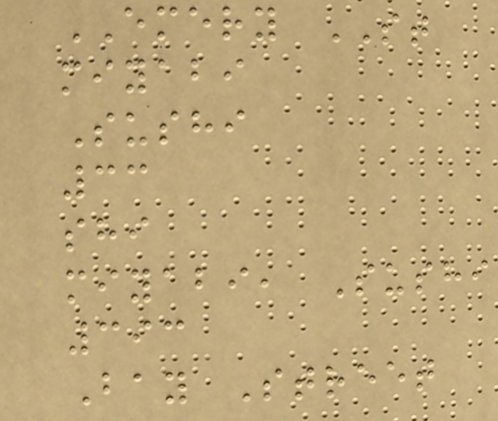EMERY ST
miyabi
Sushi
33
shi
miyabi, Sushi
393
Bay Street
